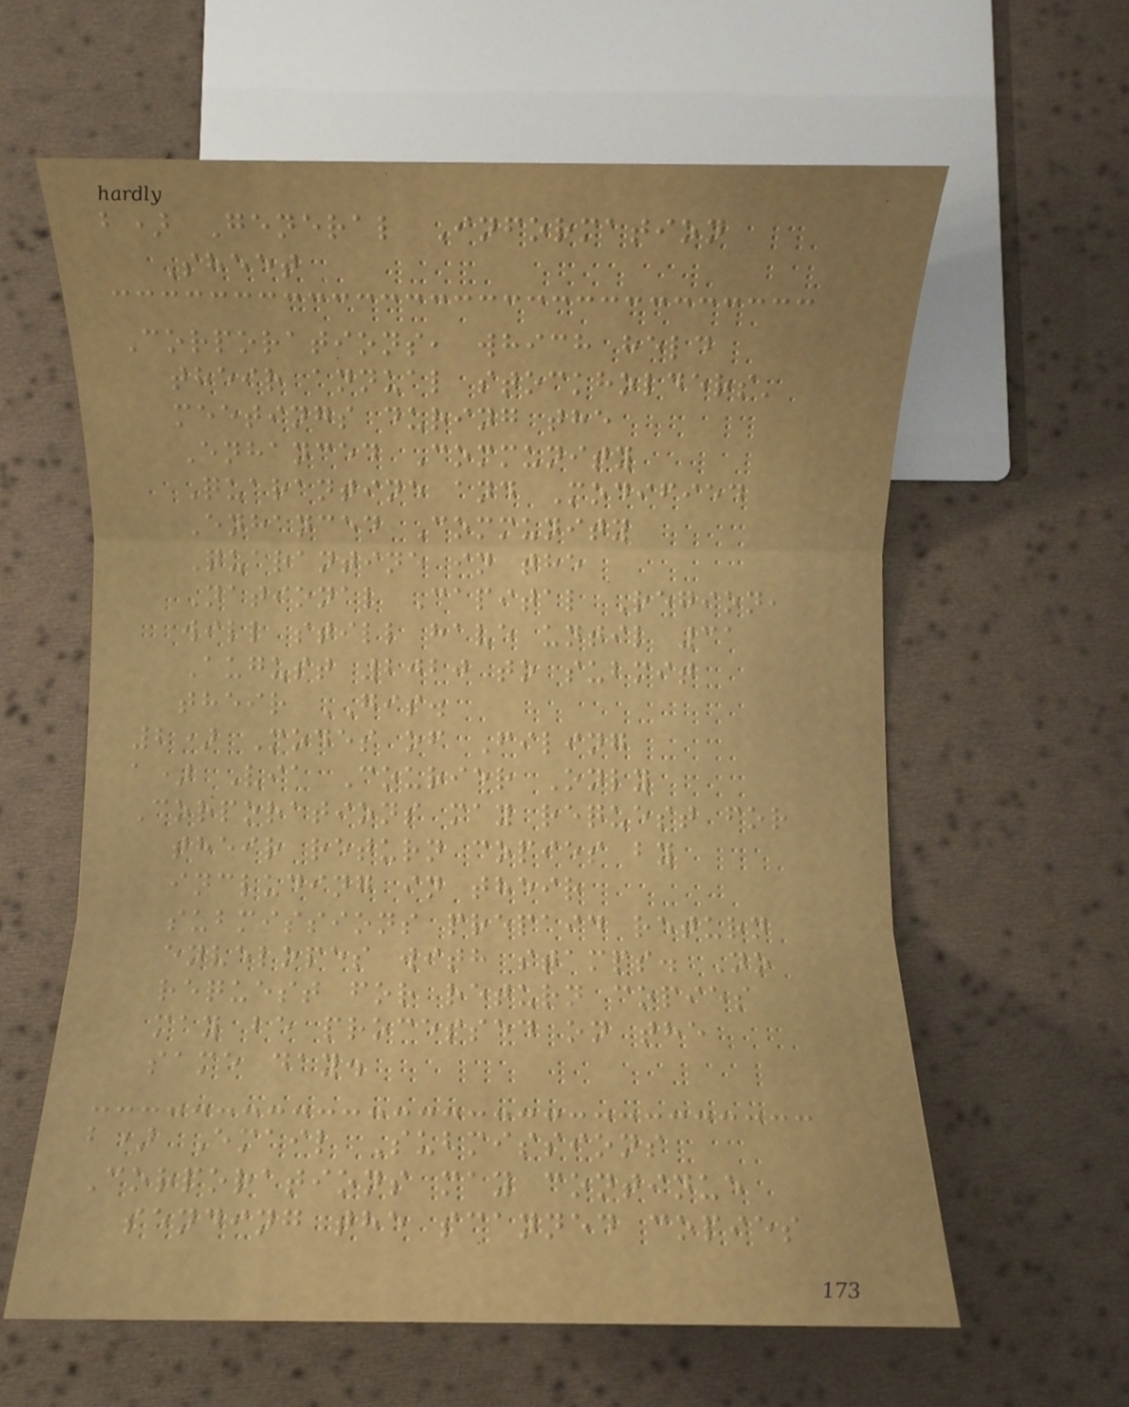b) General Information
Sheet
Corporations, which held
their annual stockholders'
meetings during the
Enhanced Community
Quarantine and Modified
Enhanced Community
Quarantine in the
National Capital Region,
will still have until 31
August 2020 to submit
their GIS.
2) Modes of Filing
a) Via Courier Only
Corporations may request for
their return copies by
including in their
submissions prepaid return
envelopes with stamps. No
request for return copies
may be processed on the
same day.
b) Email Submissions
Corporations may continue
sending the scanned copies
